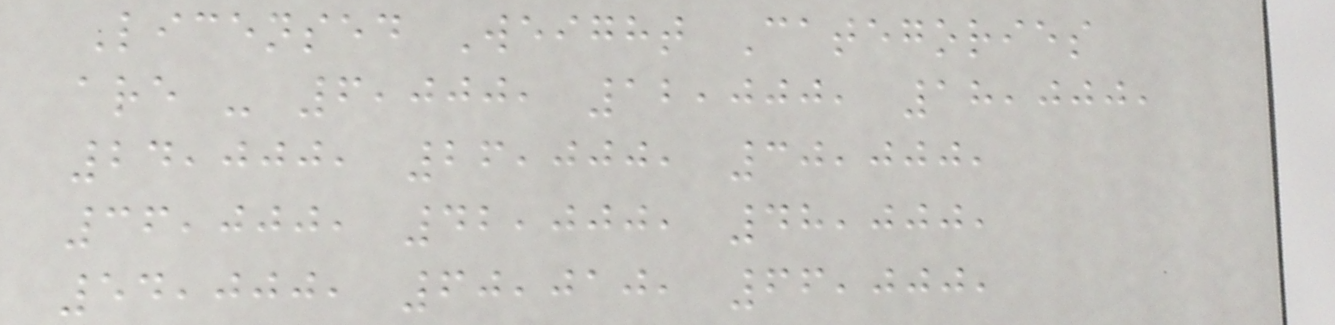Licensed Weight Categories
are - 6,000, 12,000, 18,000,
24,000, 26,000, 30,000,
36,000, 42,000, 48,000,
54,000, 60,010, 66,000,
